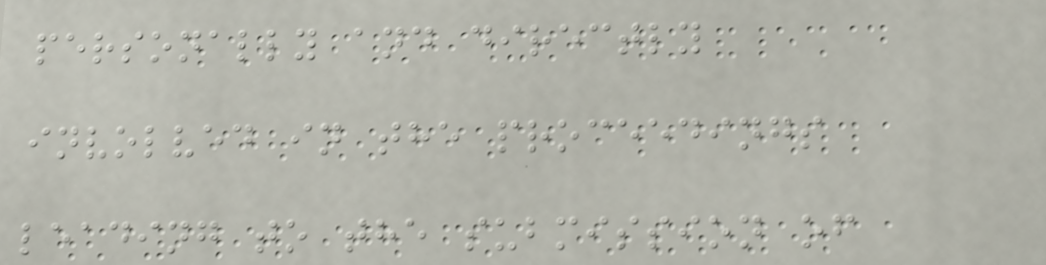personally and directly
involved in the proceedings
leading to the submission of
